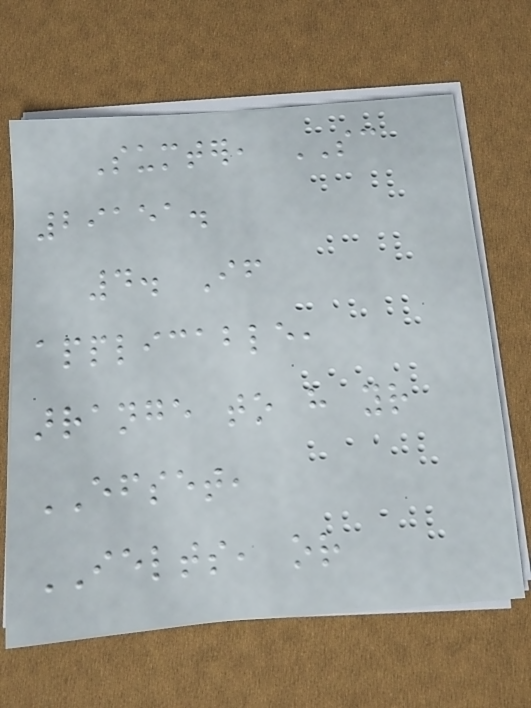Sumter, SC
29151.
4. If
applicable,
arrange to have your
EFSET,
IELTS, or
